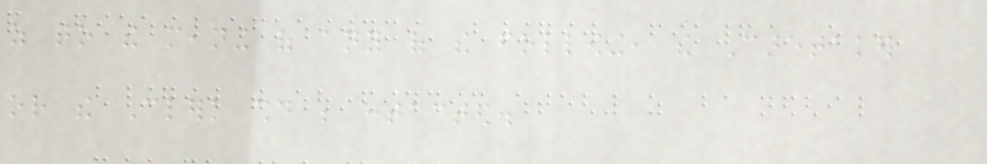as to the meaning of any of the following, the Caretaker
or the Clerk should be contacted.
